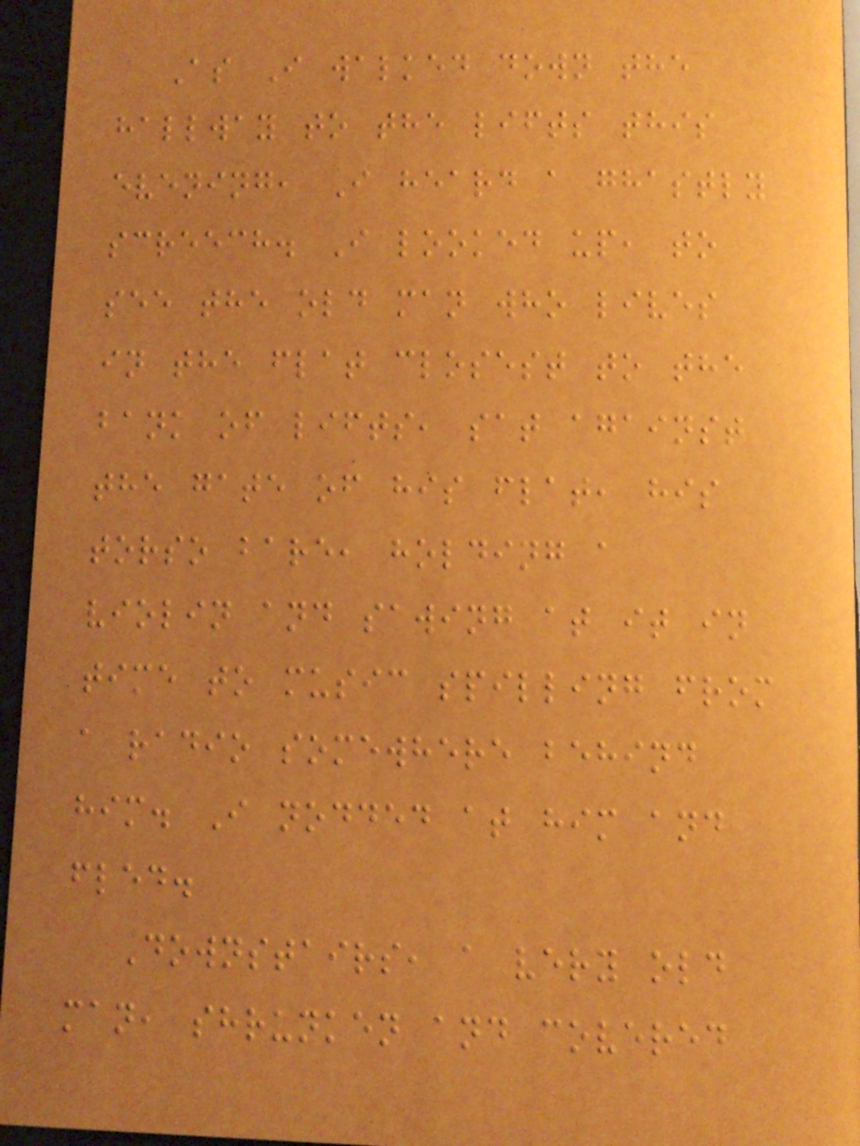As I walked down the
hallway to the lifts this
evening, I heard a ghastly
screech. I looked up, to
see the old man who lives
in the flat closest to the
bank of lifts, sat against
the gate of his flat, his
torso bare, holding a
violin and sawing at it in
time to music spilling from
a radio somewhere behind
him. I nodded at him and
fled.
Downstairs, a very old
man, shrunken and covered
